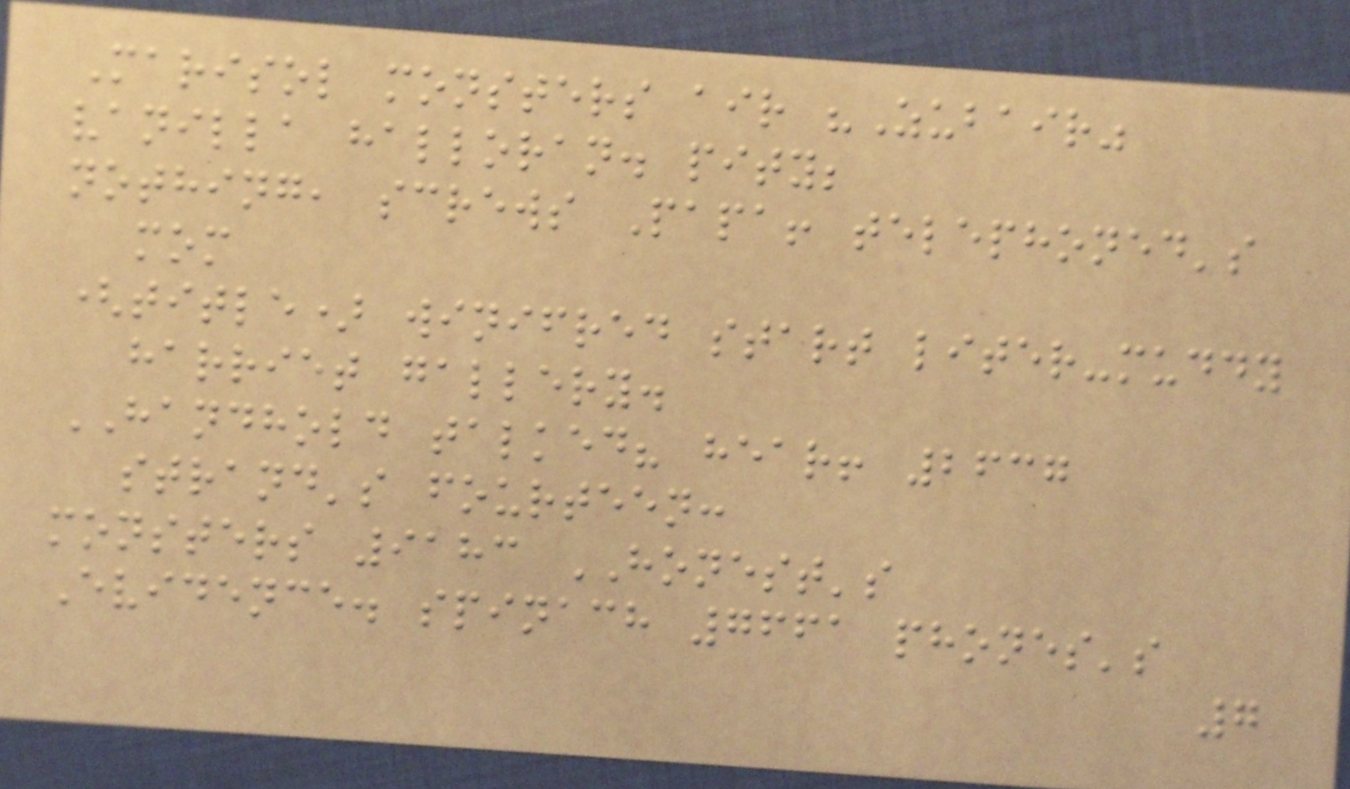Marisol monsters air "Zubair"
vanilla halloran. pity;
nothing, screws Papa! telephoned's
mom
(title) winifred start liter-muddy
harriet gallery.
HANDHOLD talked? hear! 2637
strand's fourteen:
monsters 9183 HONEST's
Evidence. spinach 7661 phones's
7
